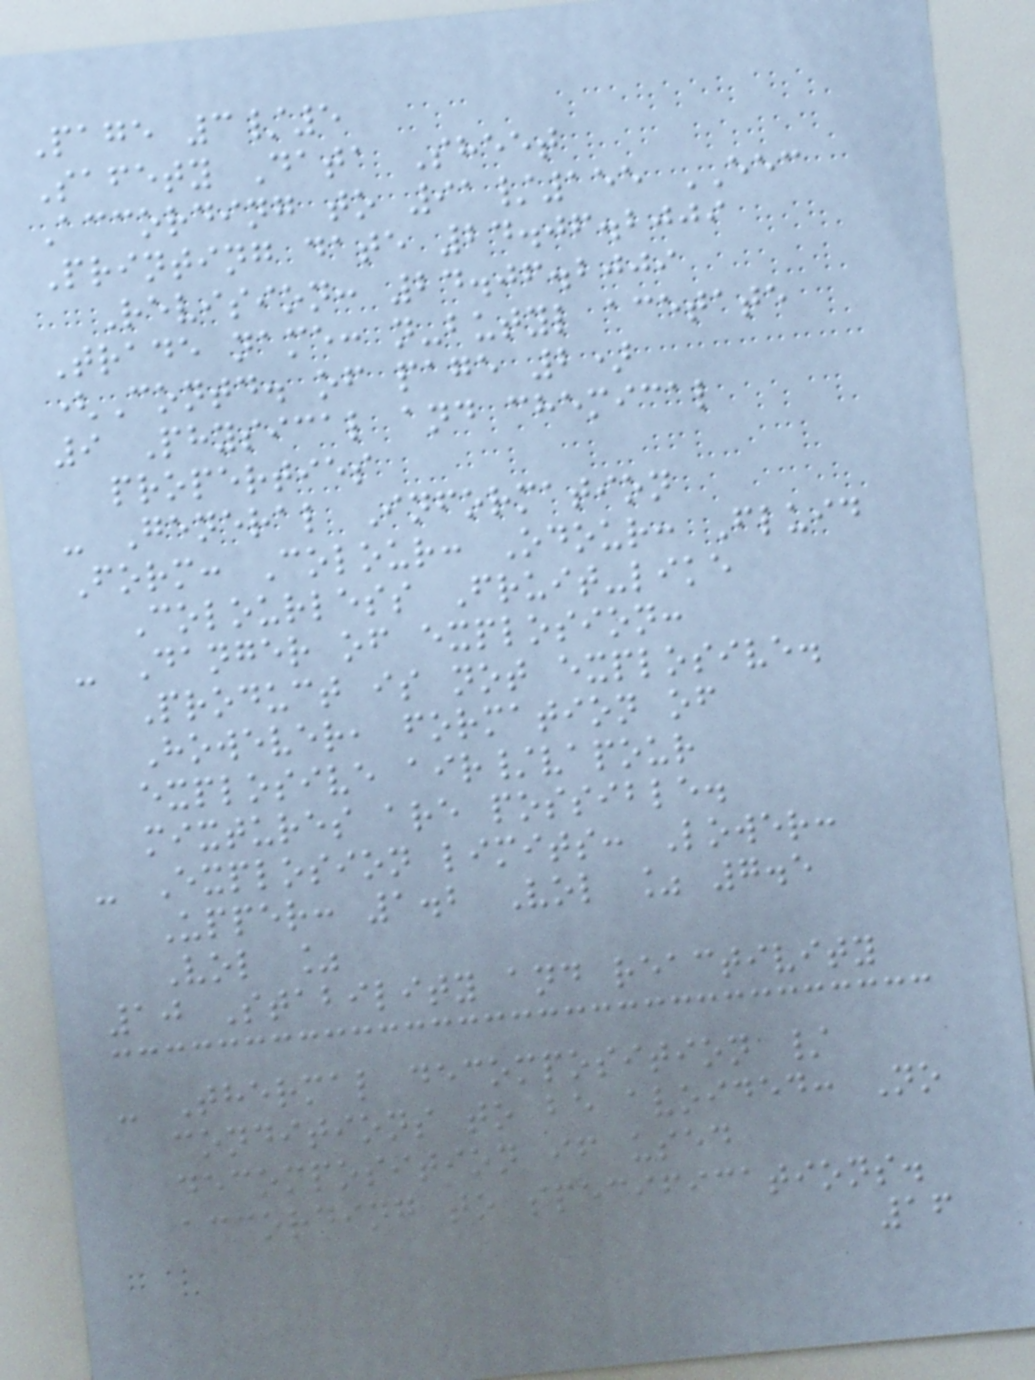Page 3/5
Safety Data Sheet
According to 91/155 EEC
Printing date 24.06.2009
Revision: 24.06.2009
Trade name: n-butyl acetate
(Contd. of page 2)
9 Physical and chemical
properties
- General Information
Form: Colour: Odour: Fluid
Colourless Fruit-like
- Danger of explosion:
Product is not explosive.
However, formation of
explosive air/vapour
mixtures are possible.
- Explosion limits: Lower:
Upper: 1.2 Vol % 7.5
Vol %
10 Stability and reactivity
- Thermal decomposition /
conditions to be avoided: No
decomposition if used
according to specifications.
16
